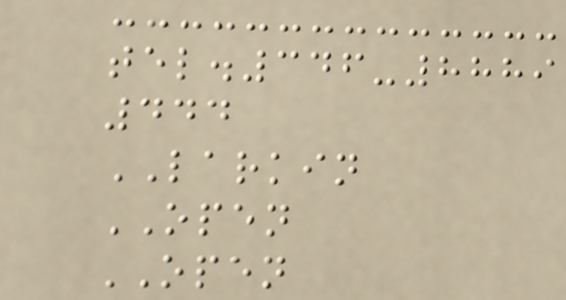tel.346-8889
444
LARKIN
OPEN
OPEN
